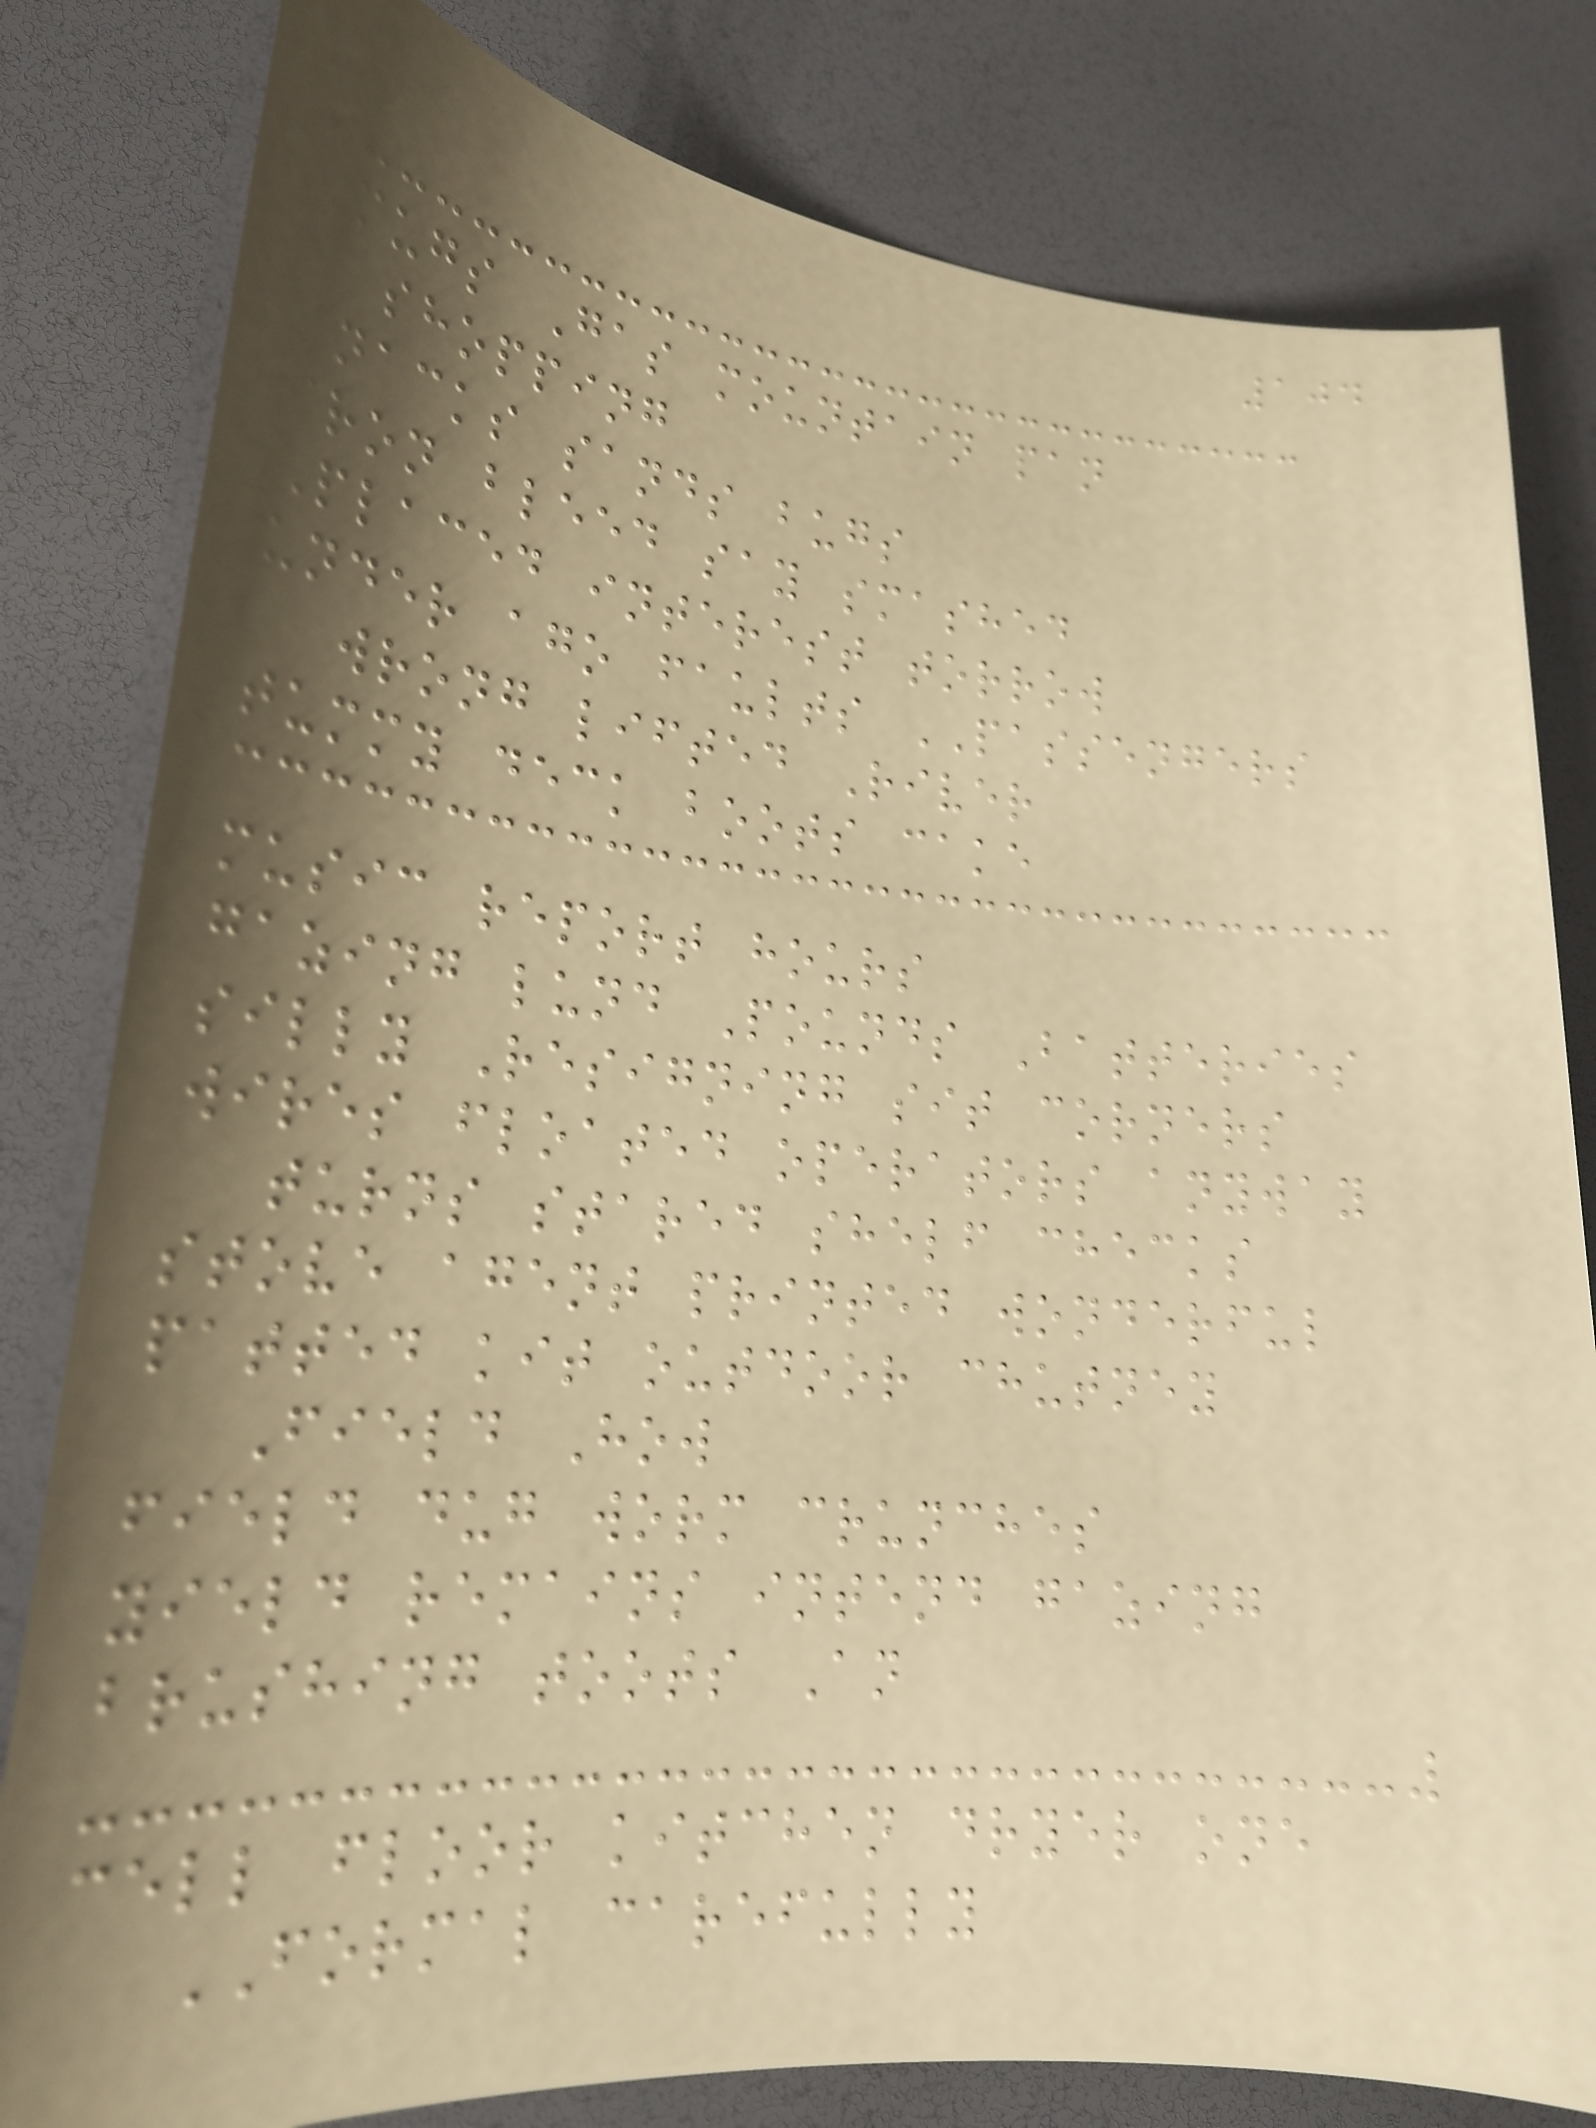104
Mugs Gas mountain pan
shopping
snacks sands bugs
iron bleed say smashed
Placed interest torrow
under ago faults PASSENGERS
wrong lifted River
tummy deck boots cake
music report hours
gazing lund Pounds Batteries
silly Resigning sit corners
wires floated operators anyway
turns stared shelf checks
stove agent printed wonderful
patted kit outdoor chutney
Field How
field dug worm crunches
yield remains intend gazing
brushing toots An
cell floor kitchen dryer one
FORMAL carefully
